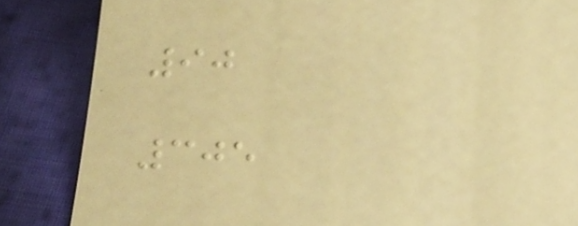90
305
